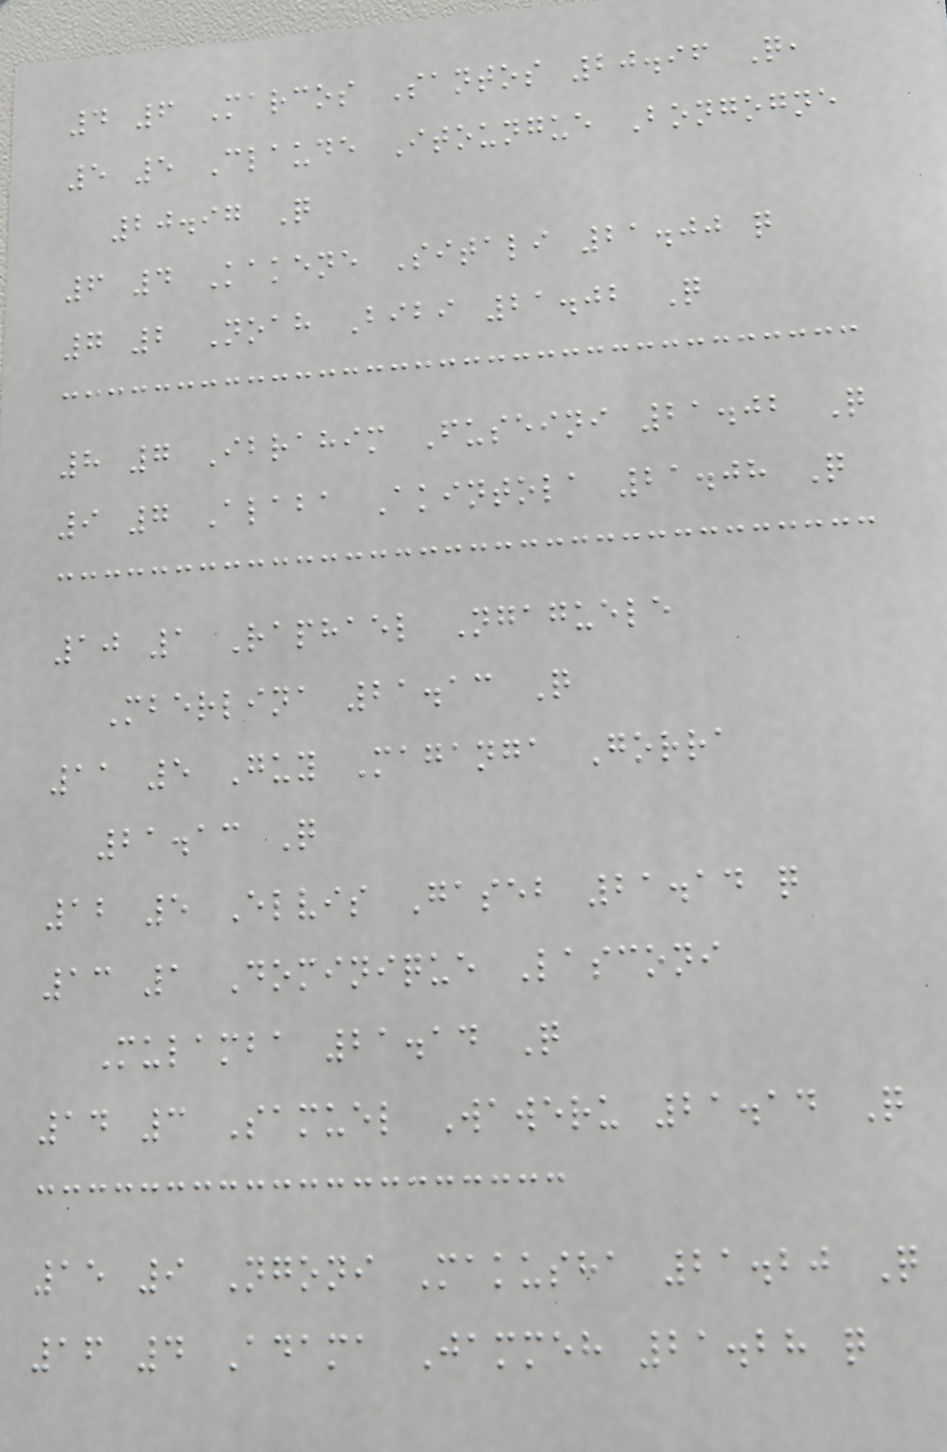4 6 Marcos Santos 20.96 Q,
5 5 Claude Itoungue Bongogne
20.97 Q
6 4 Kakene Sitali 21.00 q
7 2 Noah Bibi 21.02 Q
8 7 Ibrahim Fuseini 21.02 Q
9 7 Alaba Akintola 21.08 Q
10 1 Raphael Ngaguele
Mberlina 21.13 Q
11 5 Guy Maganga Gorra
21.13 Q
12 5 Elvis Gaseb 21.14 q
13 1 Dominique Lasconi
Mulamba 21.14 Q
14 3 Samuel Waweru 21.14 Q
15 9 Ngoni Makusha 21.20 Q
16 4 Adama Jammeh 21.28 q
